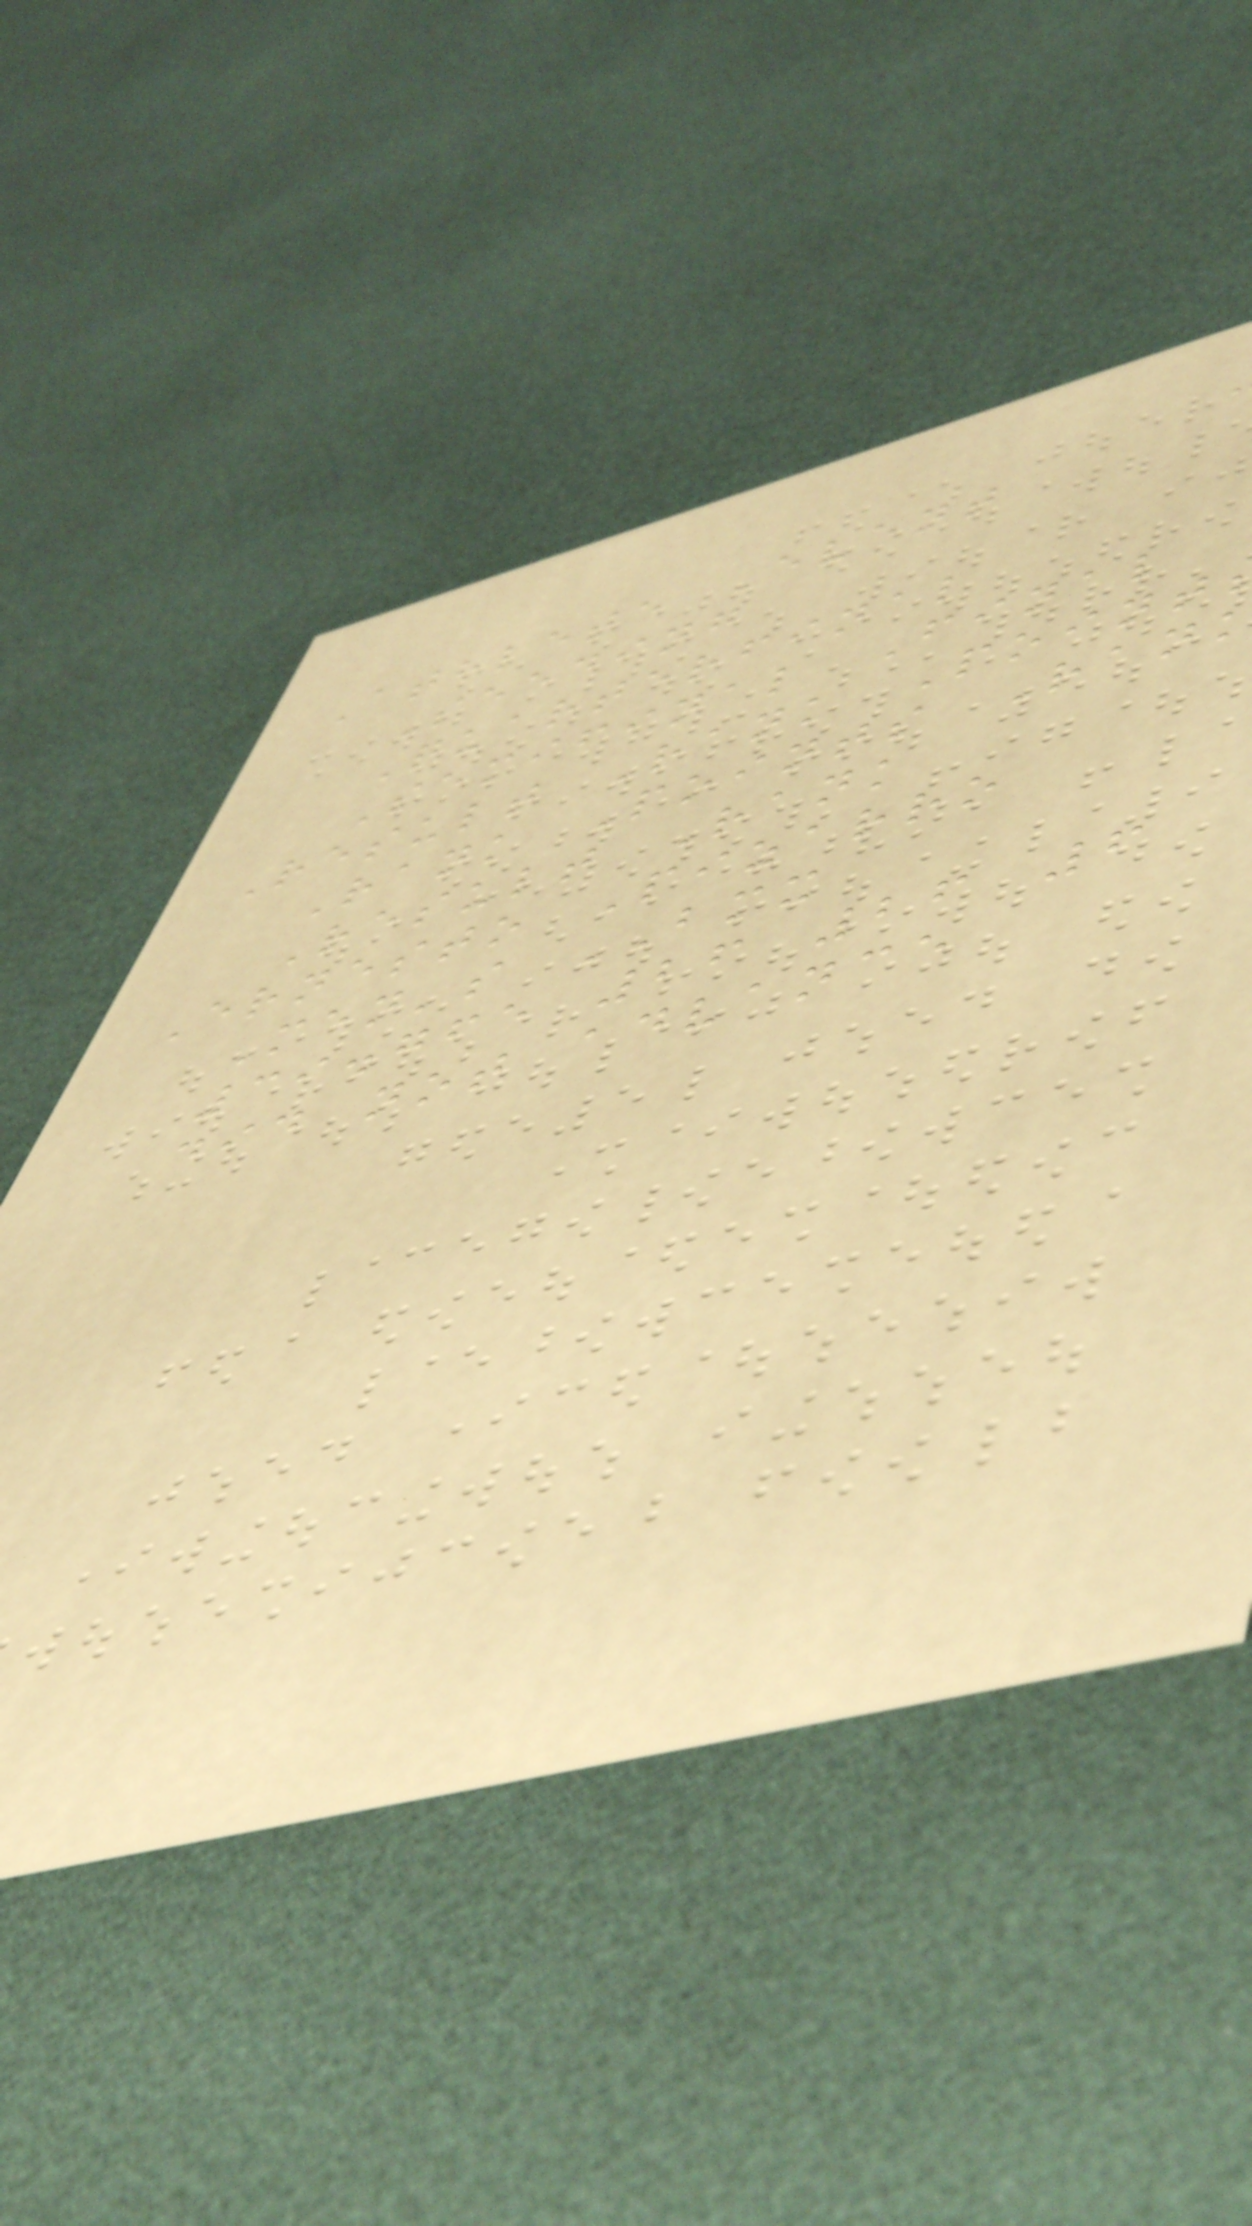Athlete Event
Seeding
Quarterfinal
Semifinal Final
Result Rank Point
Rank Points Ran
Result Rank
Ernesto Pizarro
Men's BMX
39.765 26 26 6
did not advance
